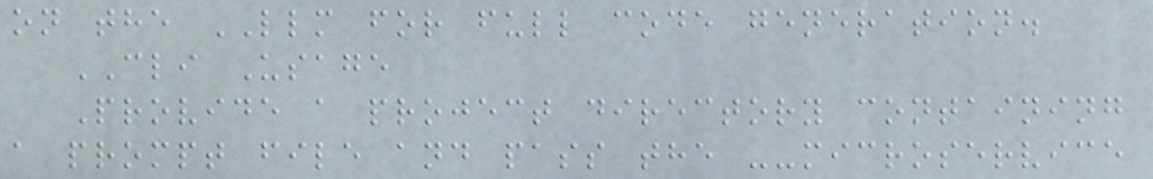on the LLM for full code generation.
CLI Usage
Provide a project directory containing
a prompt file and pass the --microservice
